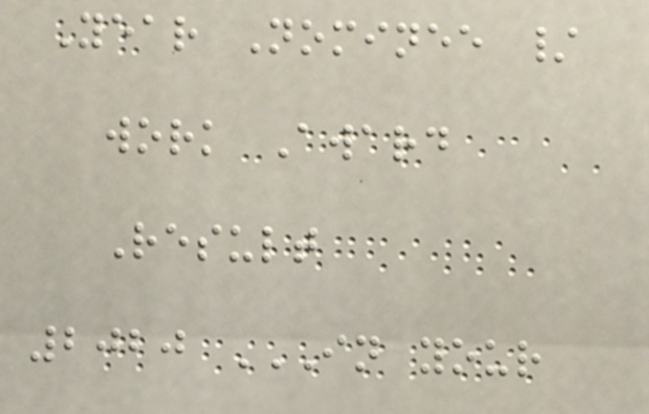Year Nominee /
work Award
Result
2020 IN YOUR
